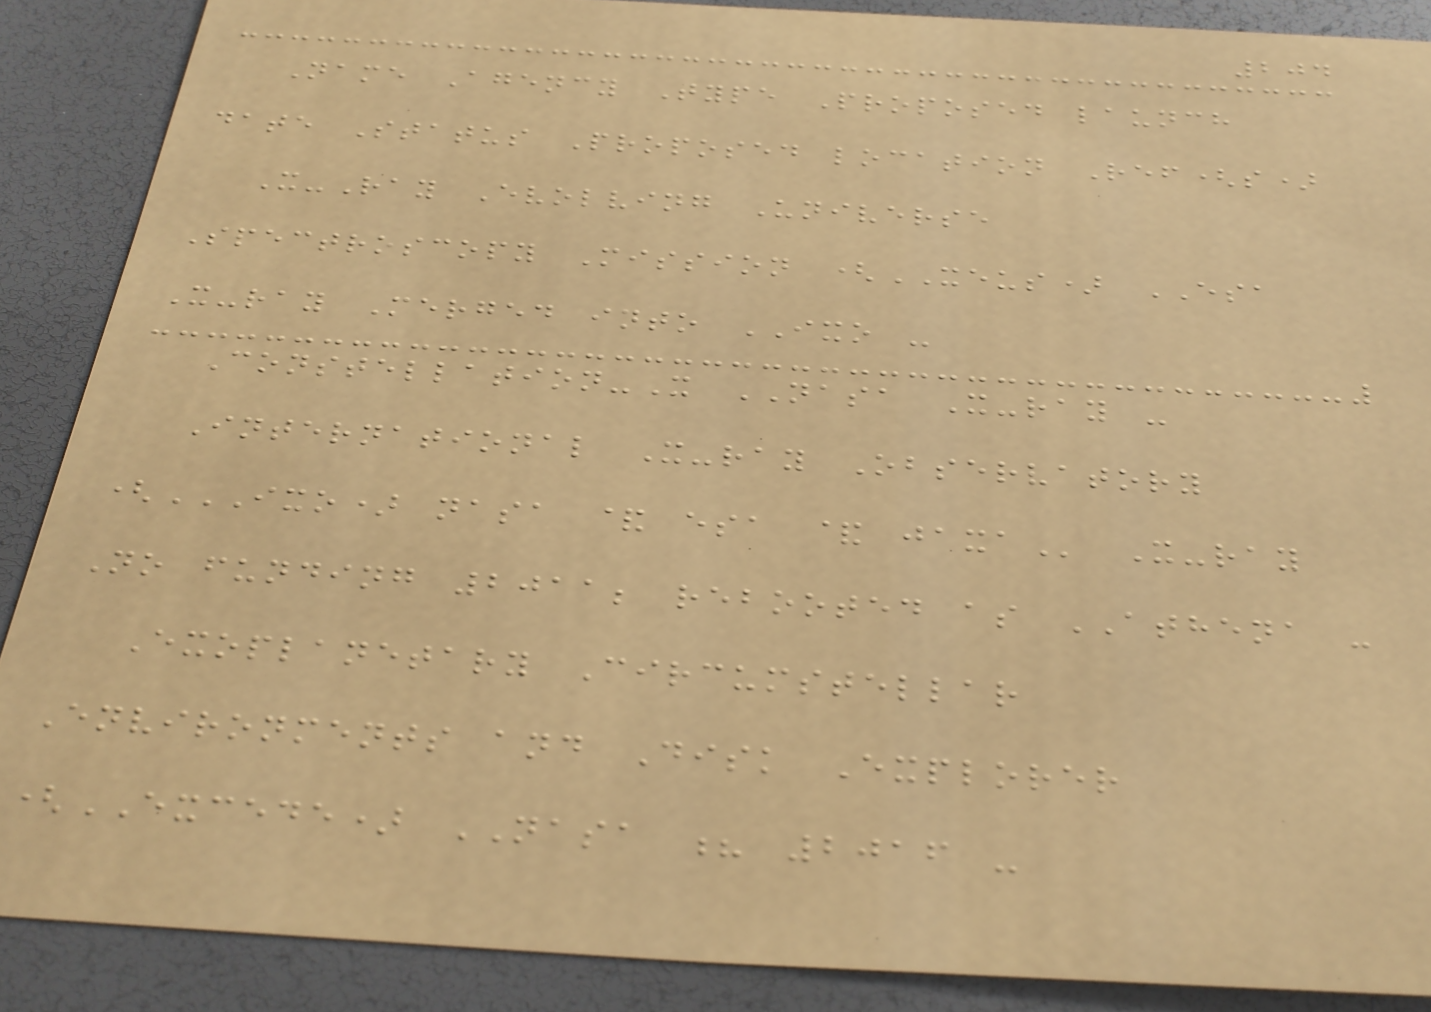204
Name Agency Type Proposed launch
date Status Proposed location Ref(s)
X-Ray Evolving Universe
Spectroscopy Mission (XEUS) ESA
X-ray Merged into IXO -
Constellation-X NASA X-ray -
International X-ray Observatory
(IXO) NASA & ESA & JAXA X-ray
No funding 2011; rebooted as ATHENA -
Exoplanetary Circumstellar
Environments and Disk Explorer
(EXCEDE) NASA ? 2016 -
